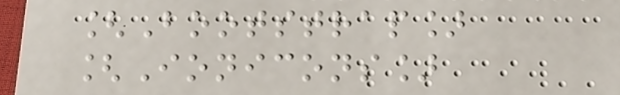[Bootstrap]
[Ionicons]
